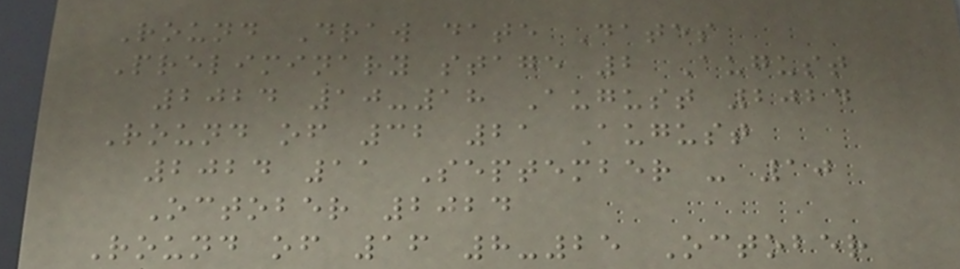Round Draw date Dates
Preliminary stage 2 August
2024 10-18 August 2024
Round of 32 21 August
2024 11 September - 10
October 2024
Round of 16 8-25 October
